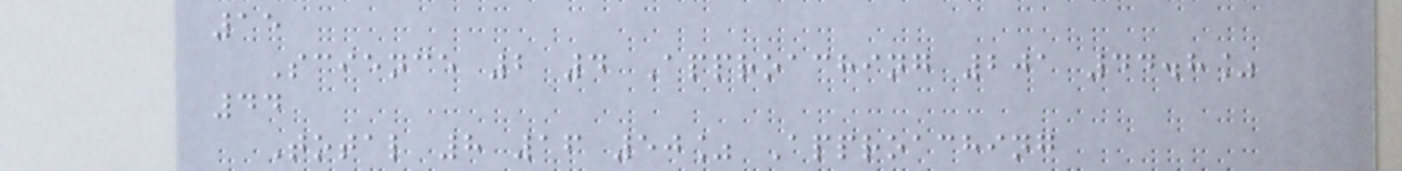15
Science 2 4 Approaching 201 44.8%
44
Total 8 16 50% Approaching
